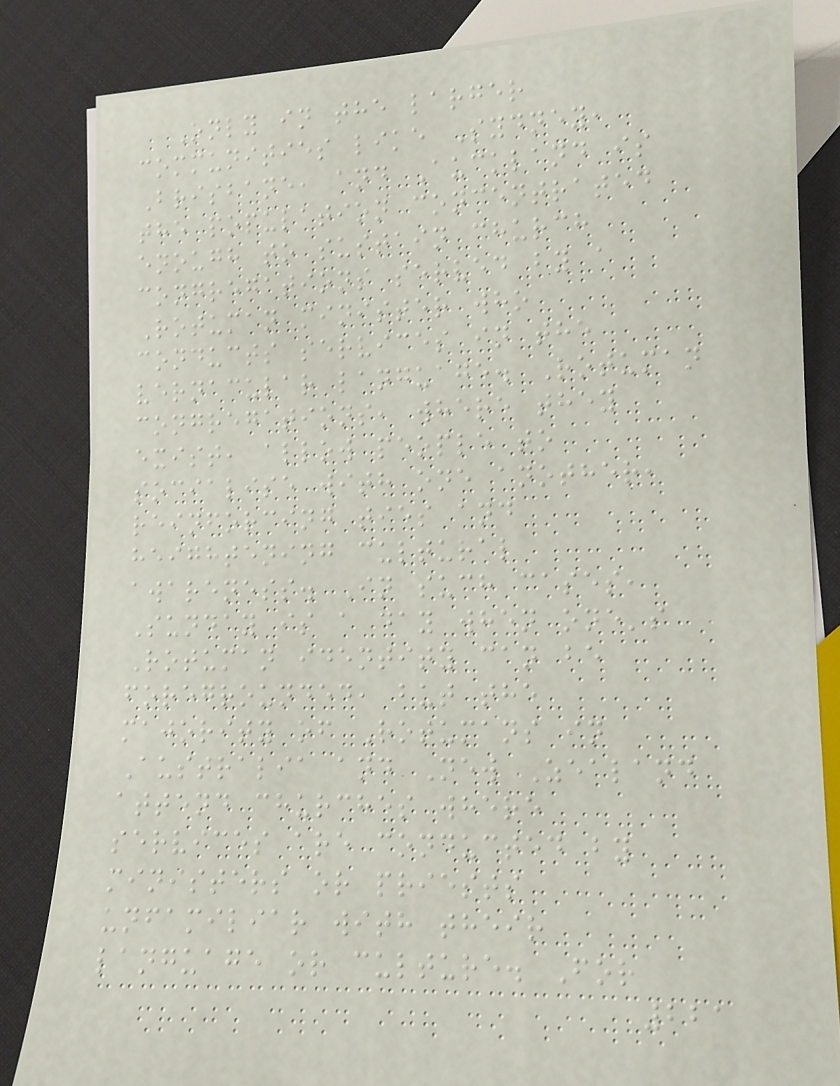Only in the larger
communities like Sydney,
Brisbane, and Auckland is
the population concentrated
enough to sustain church
congregations served by a
Rotuman minister who
conducts services in the
vernacular language. Rotuman
congregations, where they
exist, allow people to
socialise with one another,
reinforcing ties and
heightening cultural
awareness. In such cases,
Sunday is a day when one's
Rotuman identity can be
foregrounded, but the
majority of Rotumans in
Australia and New Zealand
attend churches where
services are conducted by
ministers or priests
unfamiliar with their
language or culture. For
221
